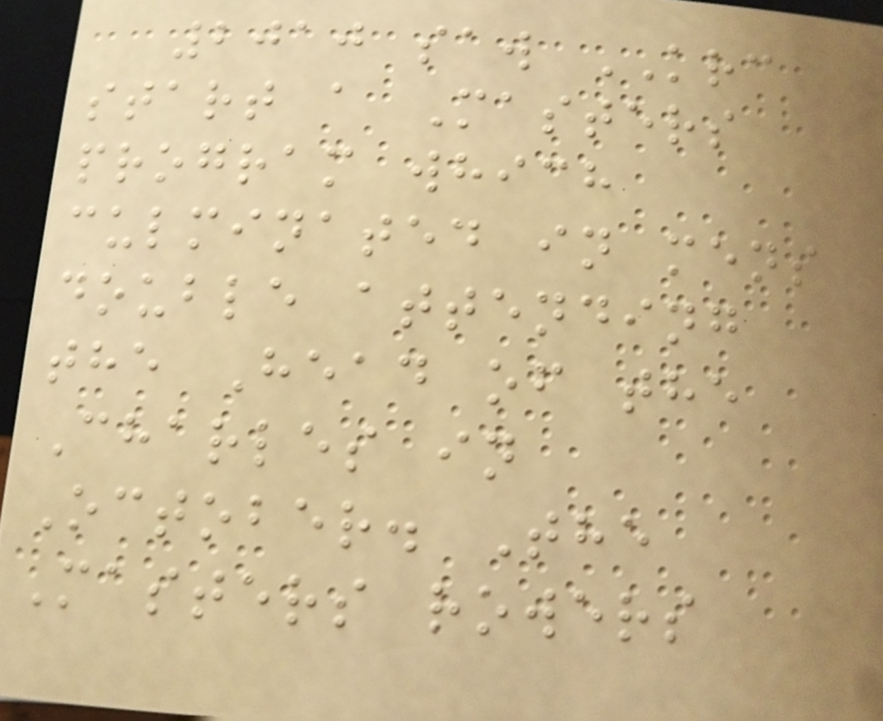2010 saw KRC
start a Masters
program which
culminated in mens
double attending
the Head of the
Charles in
October. The
Masters rowers
